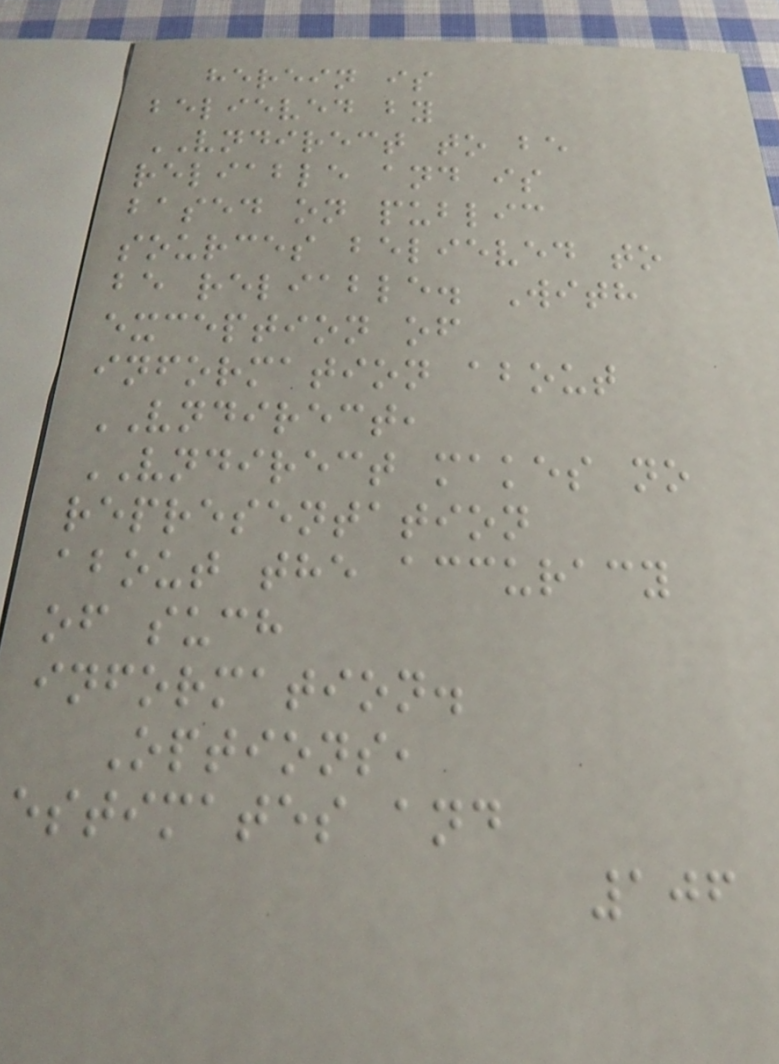herein is
believed by
VNDIRECT to be
reliable and is
based on public
sources believed to
be reliable. With
exception of
information about
VNDIRECT,
VNDIRECT makes no
representation
about the accuracy
of such
information.
Options,
estimates and
106
